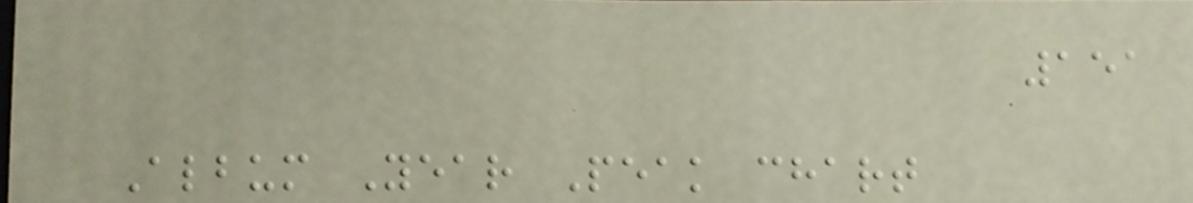151
Album Year Peak chart
